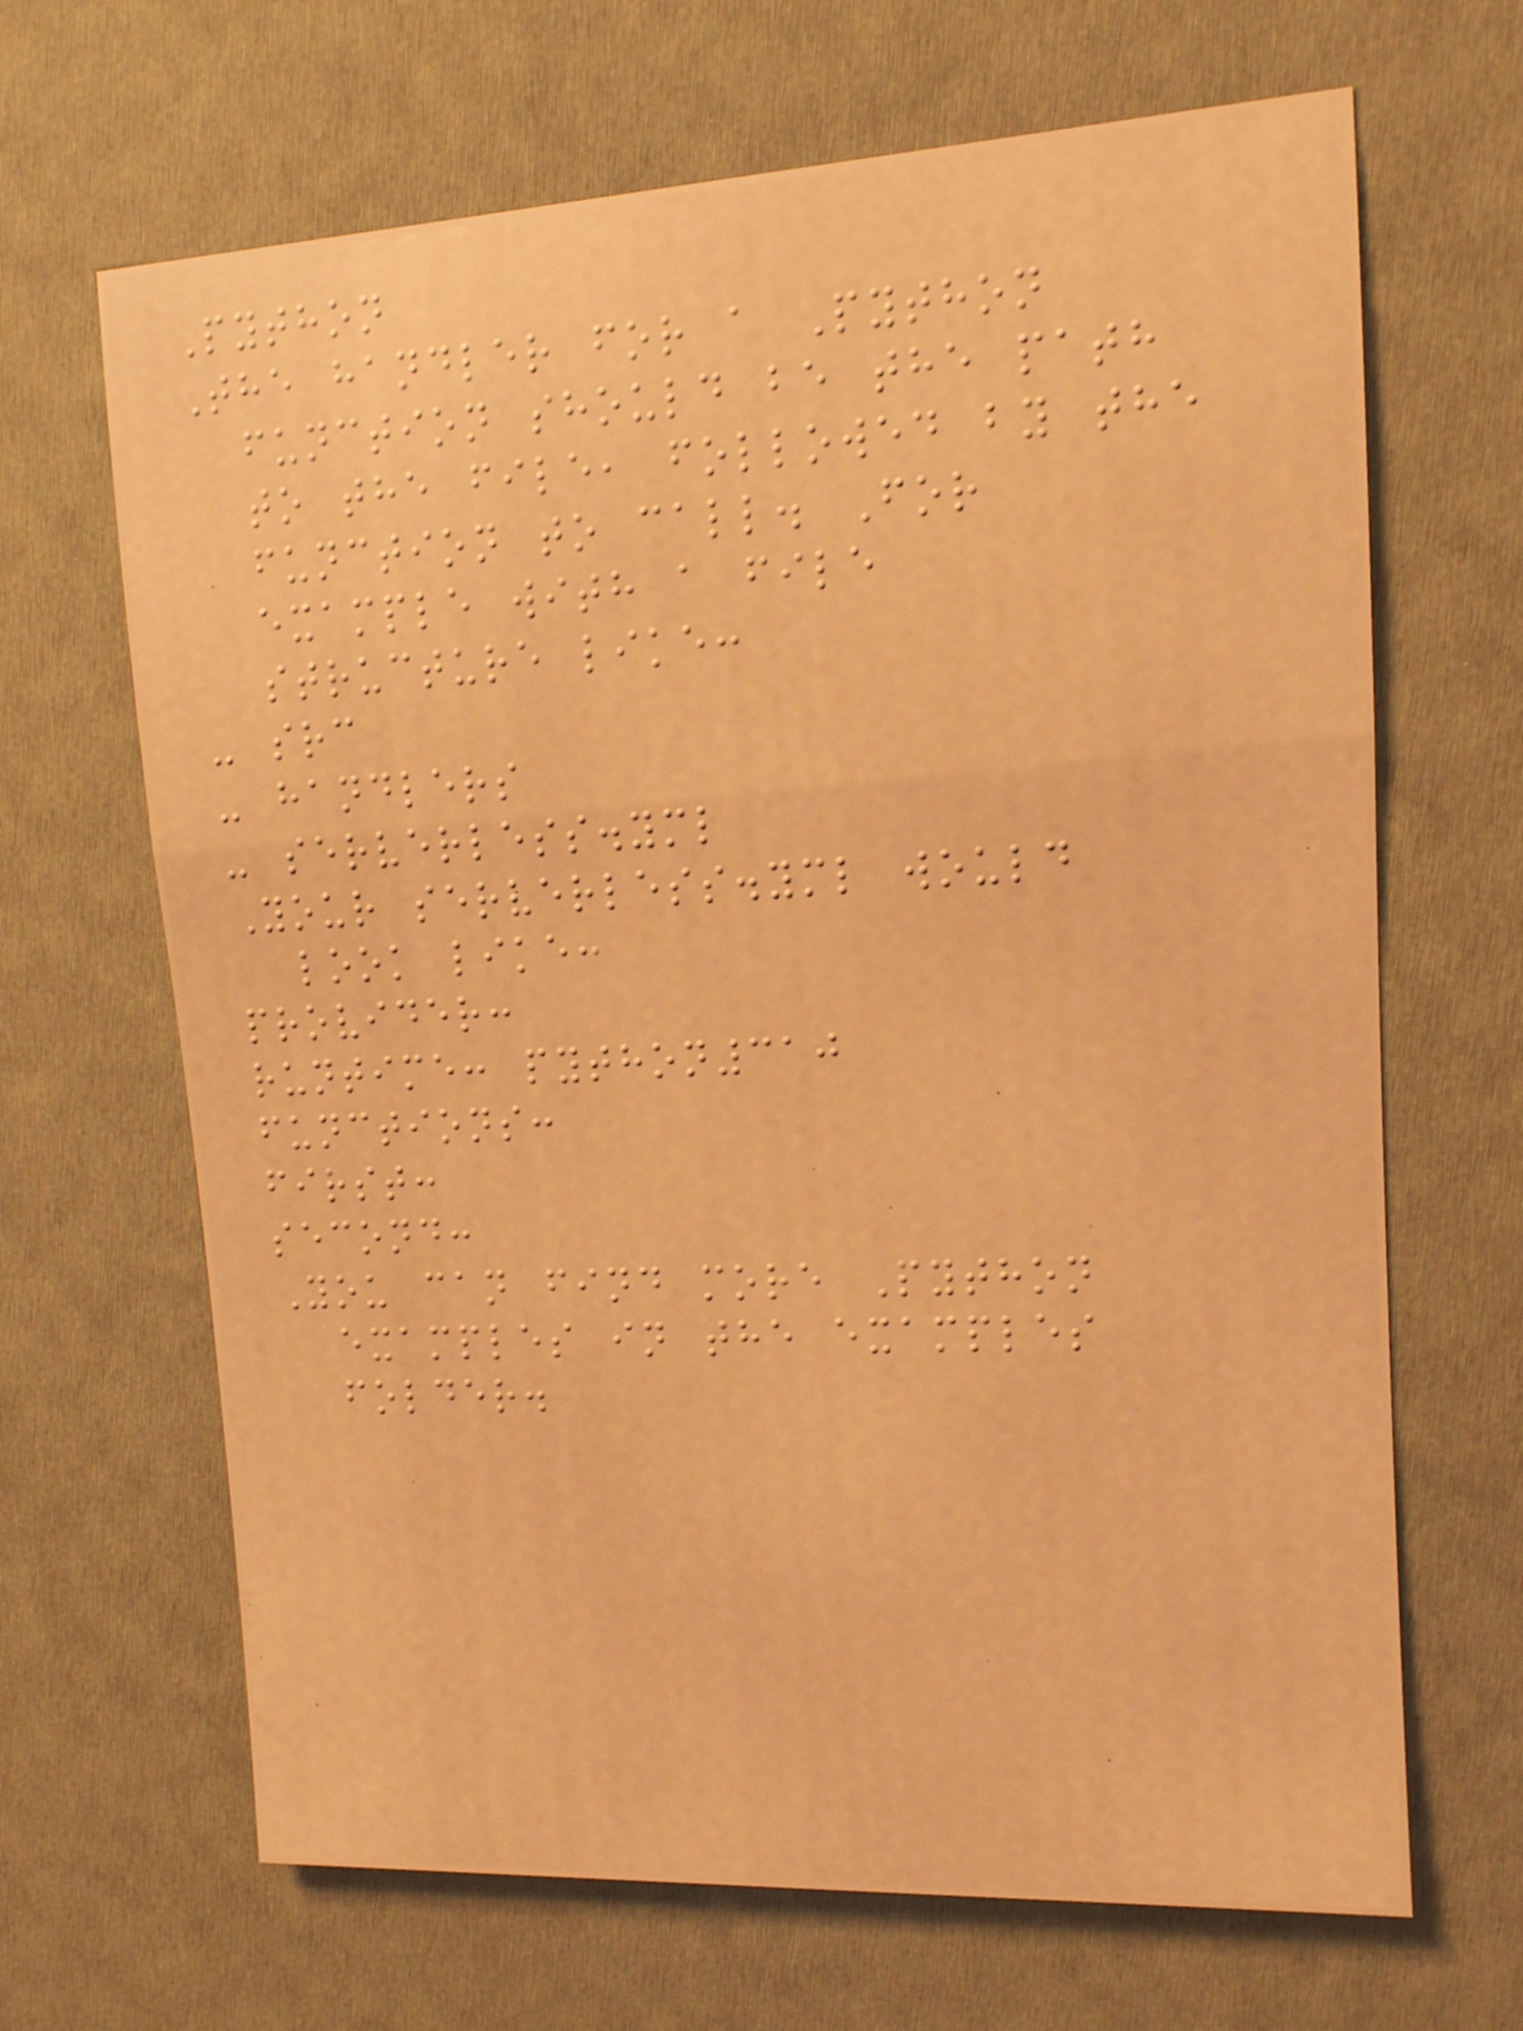Python
The handler for a Python
function should be the path
to the file, followed by the
function to call. For
example with a file
structure like:
- src
- handlers
- serverless.yml
Your serverless.yml would
look like:
provider:
runtime: python310
functions:
first:
second:
You can find more Python
examples in the examples
folder.
